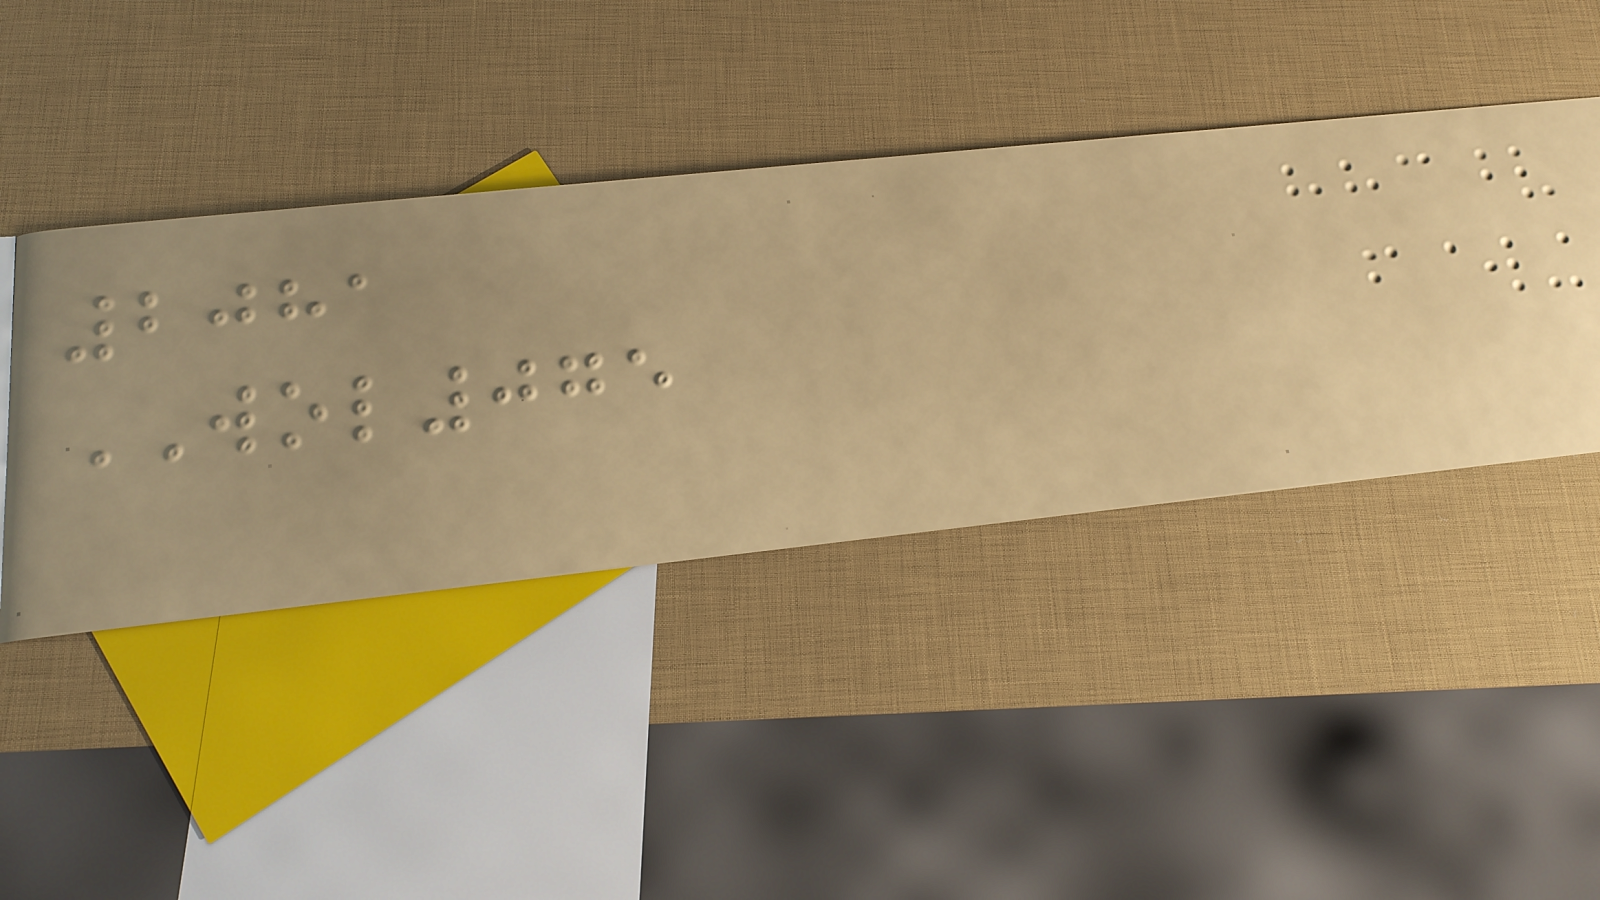2081
WOL075
